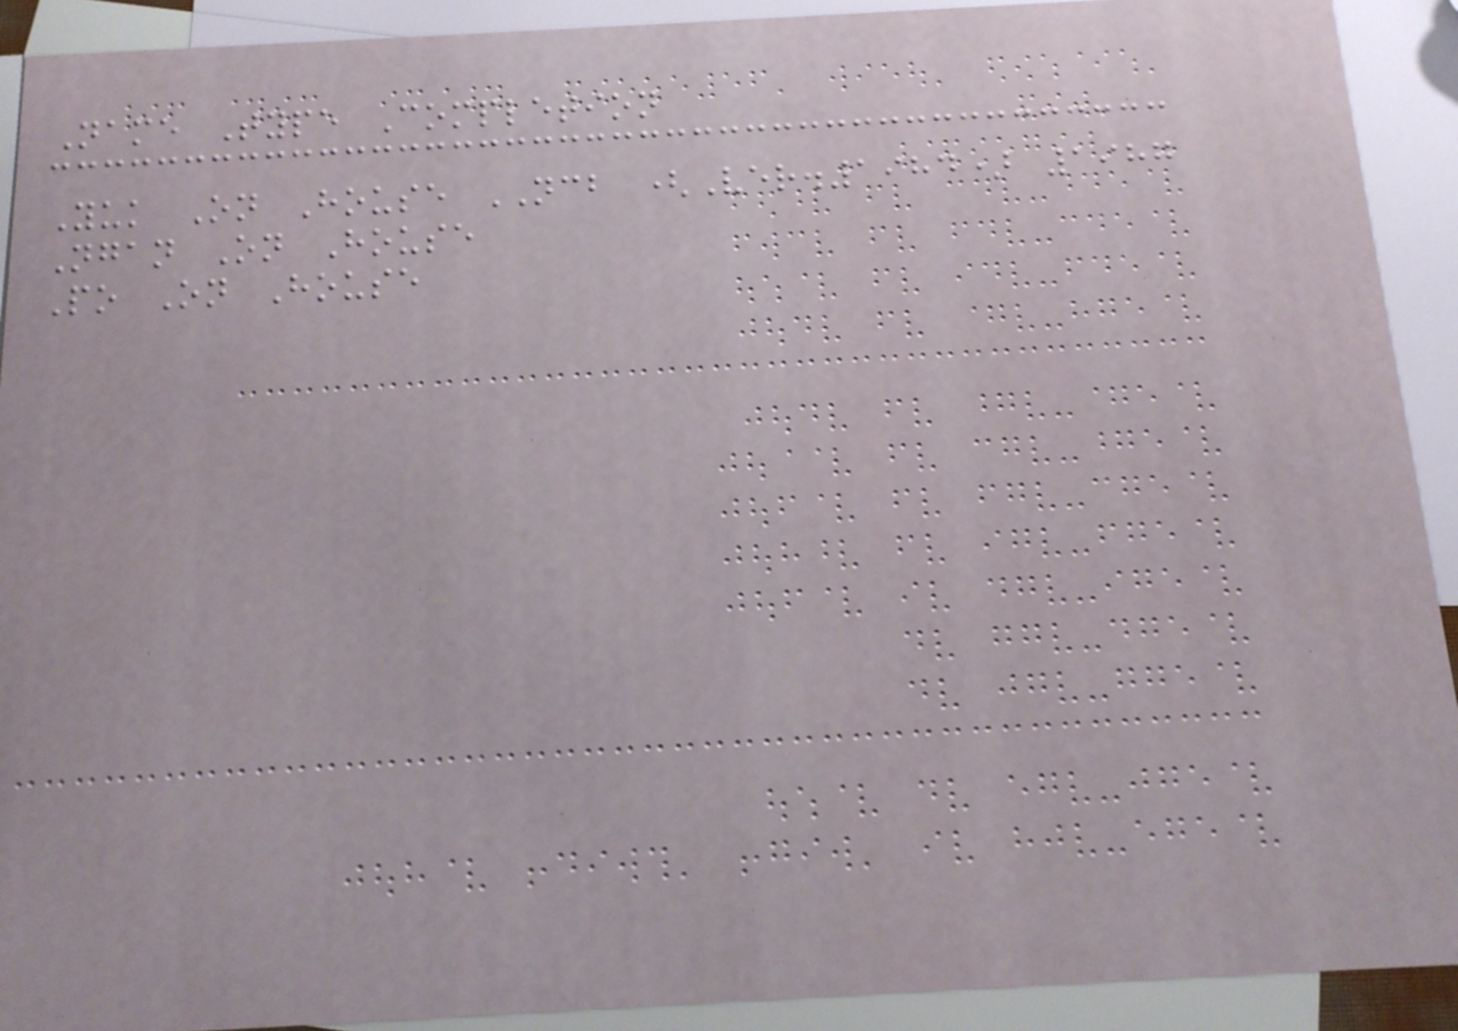Name Type Completion
Yuk On House NCB (Ver.1984) 1987
Ngan On House
Po On House
